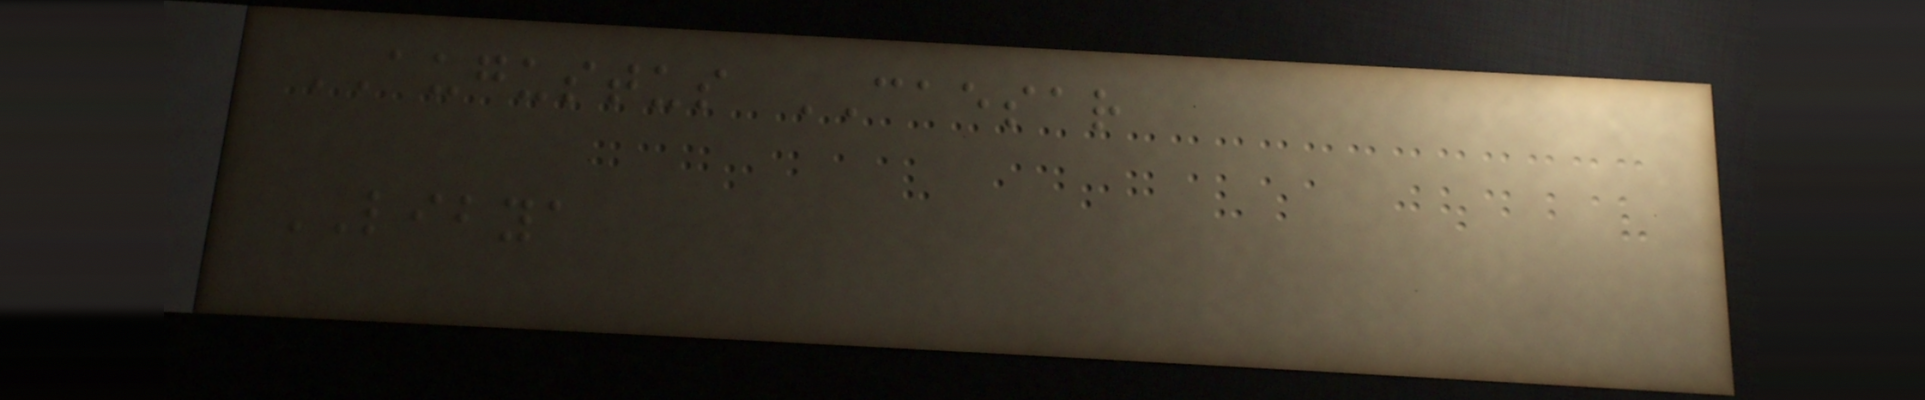AUGUSTUS CAESAR
LIBYA
